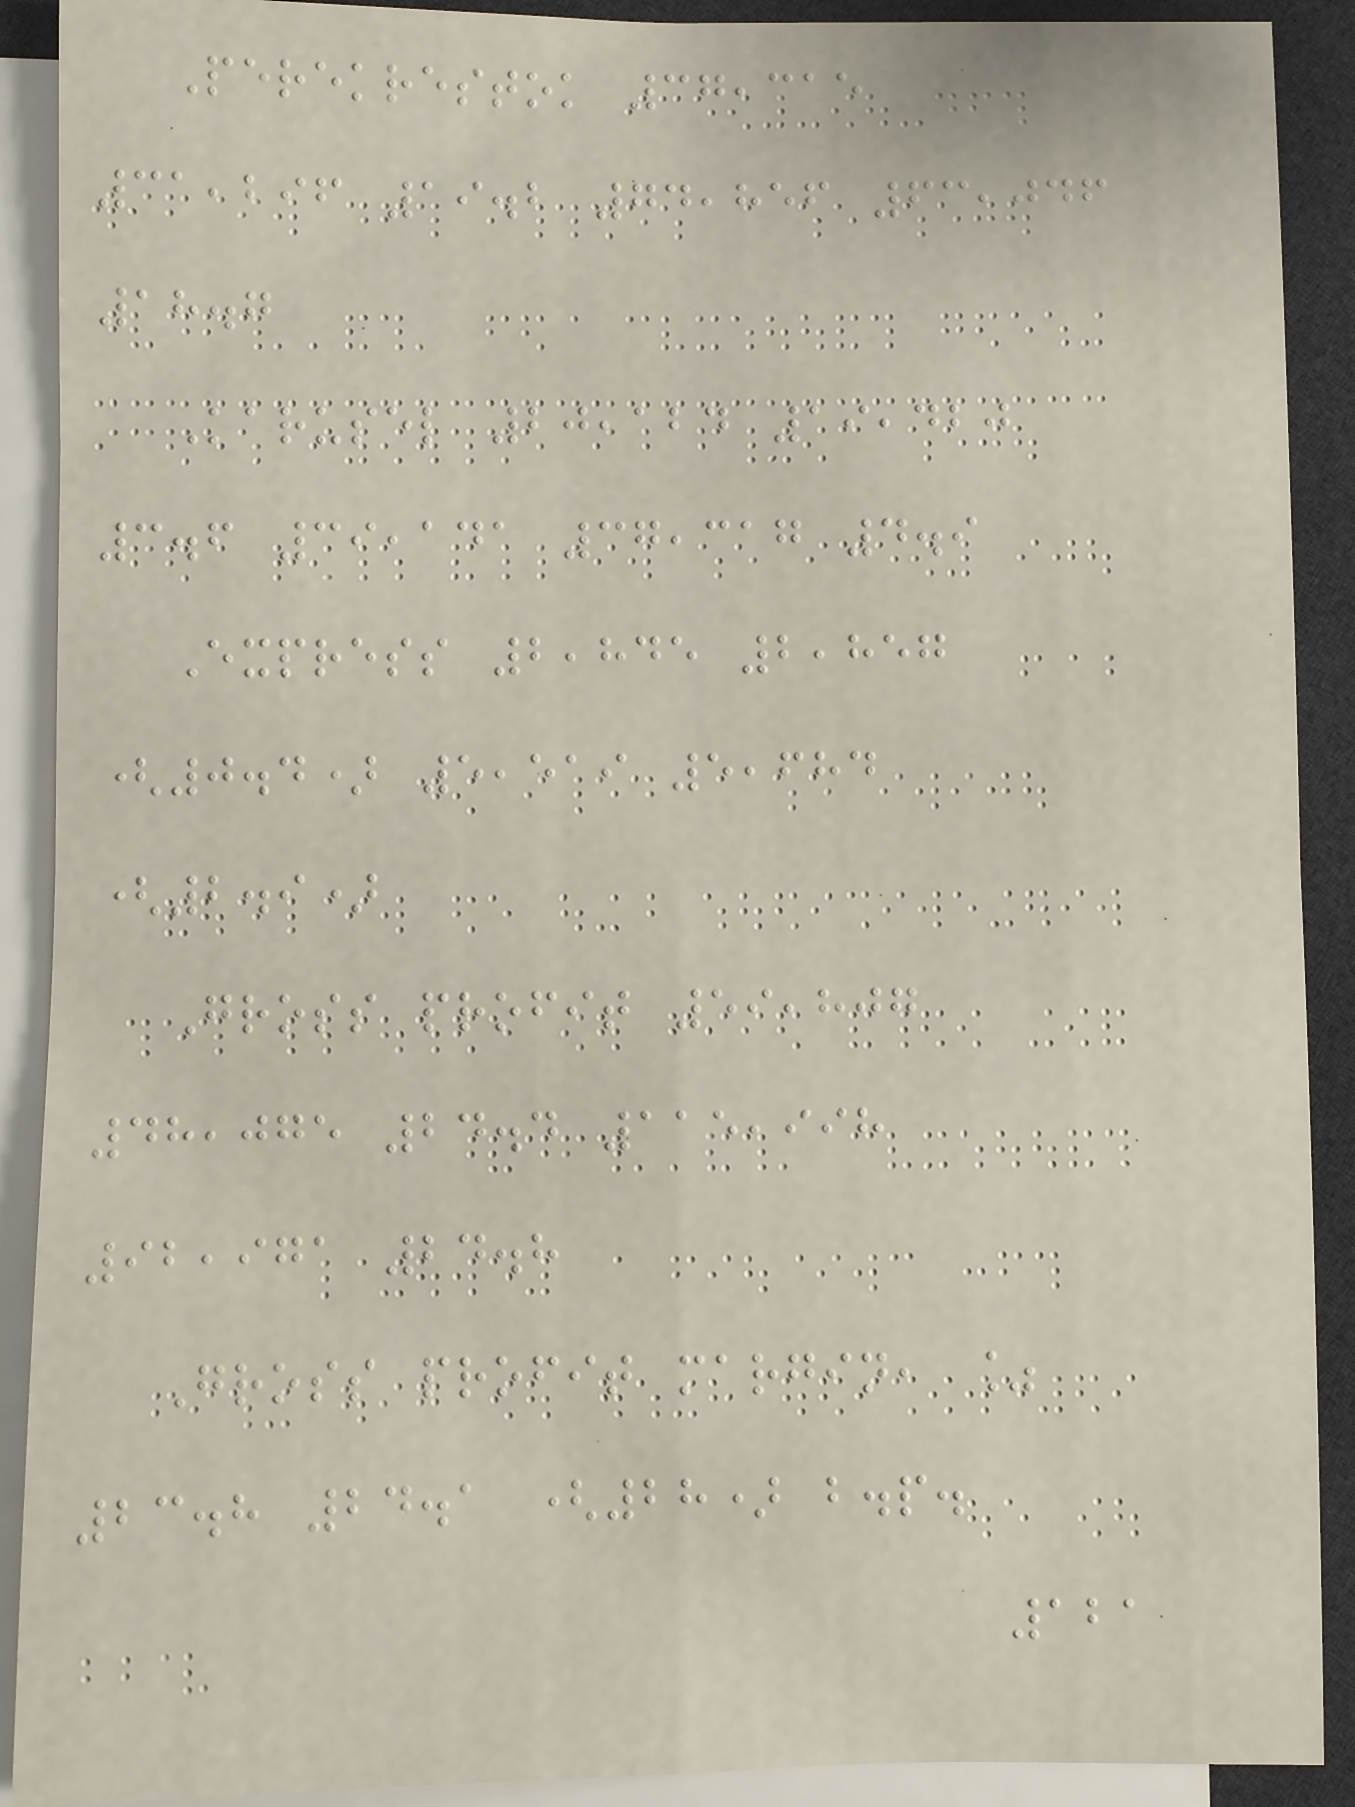Perekrestok 37,315
31,296 19.2 74,856 63,046
18.7
Karusel 20,124 19,420
3.6 39,141 37,317 4.9
Express 2,845 2,857
(0.4) 5,519 5,684
(2.9)
Gross profit 59,807
48,075 24.4 115,998
92,971 24.8
Gross profit margin, %
23.8 24.1 (28) b.p.
121
